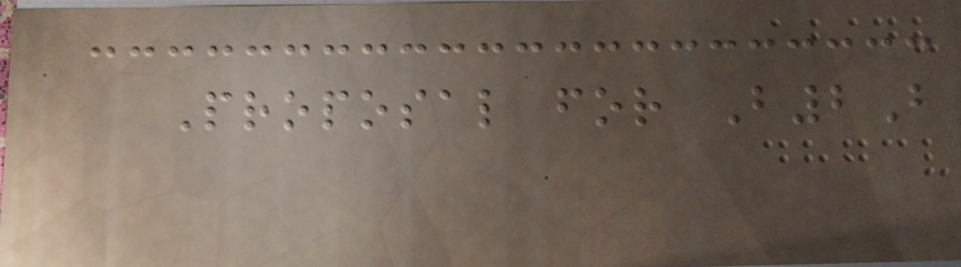Proposal for B2B
